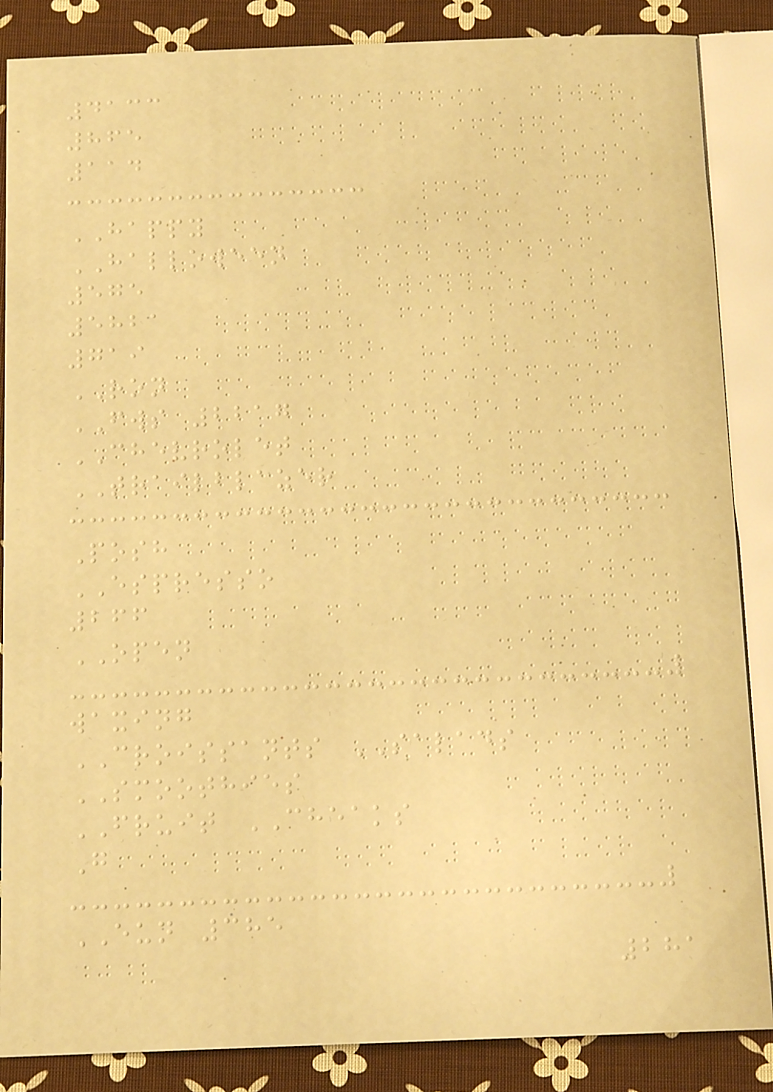4133
865
114
HAPPY
HALLOWEEN
575
5821
719
RON
FWS 2217
CHEVROLET
TRAILBLAZER
Posh
ESPRESSO
266
OPEN
waxing
CROISSANTS SALADS
SMOOTHIES
FRUIT CHEAKS
G
EUN 385
281
